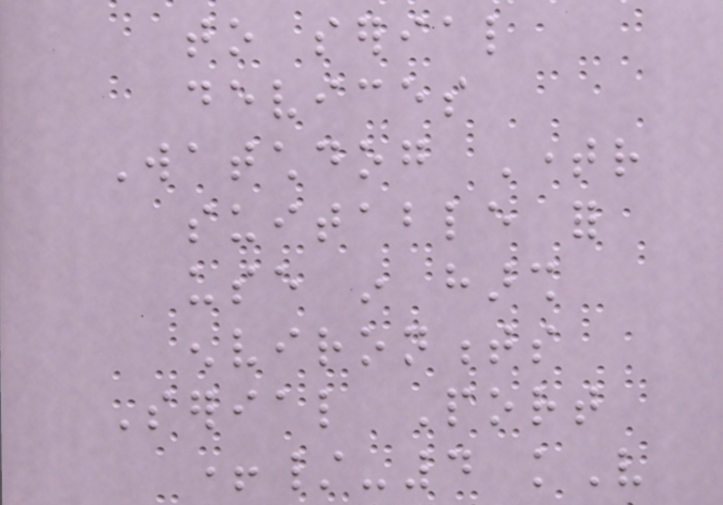to serial
devices
Watchdog Timer
suitable for
use in harsh
environments
Serial Port
+/-4 kV
